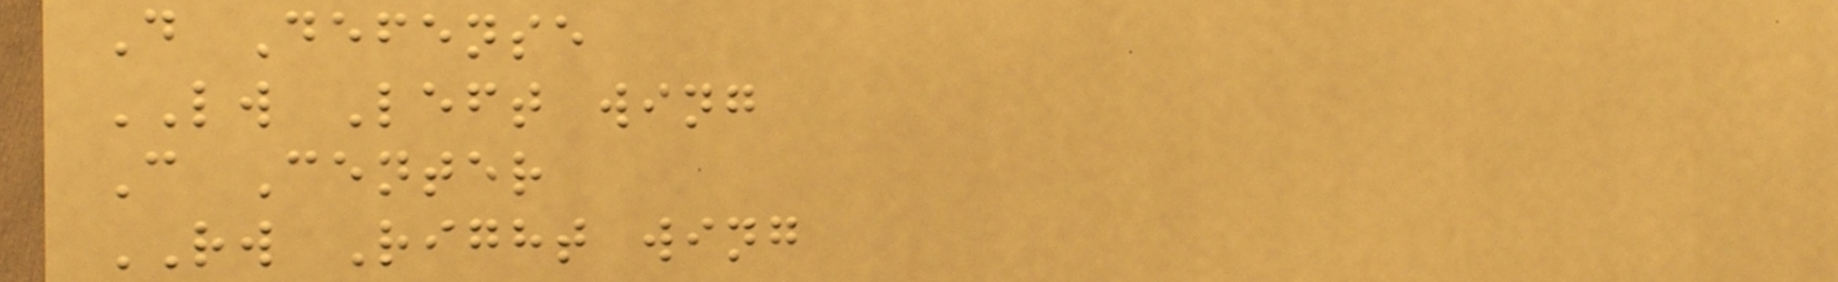D Defense
LW Left wing
C Center
RW Right wing
